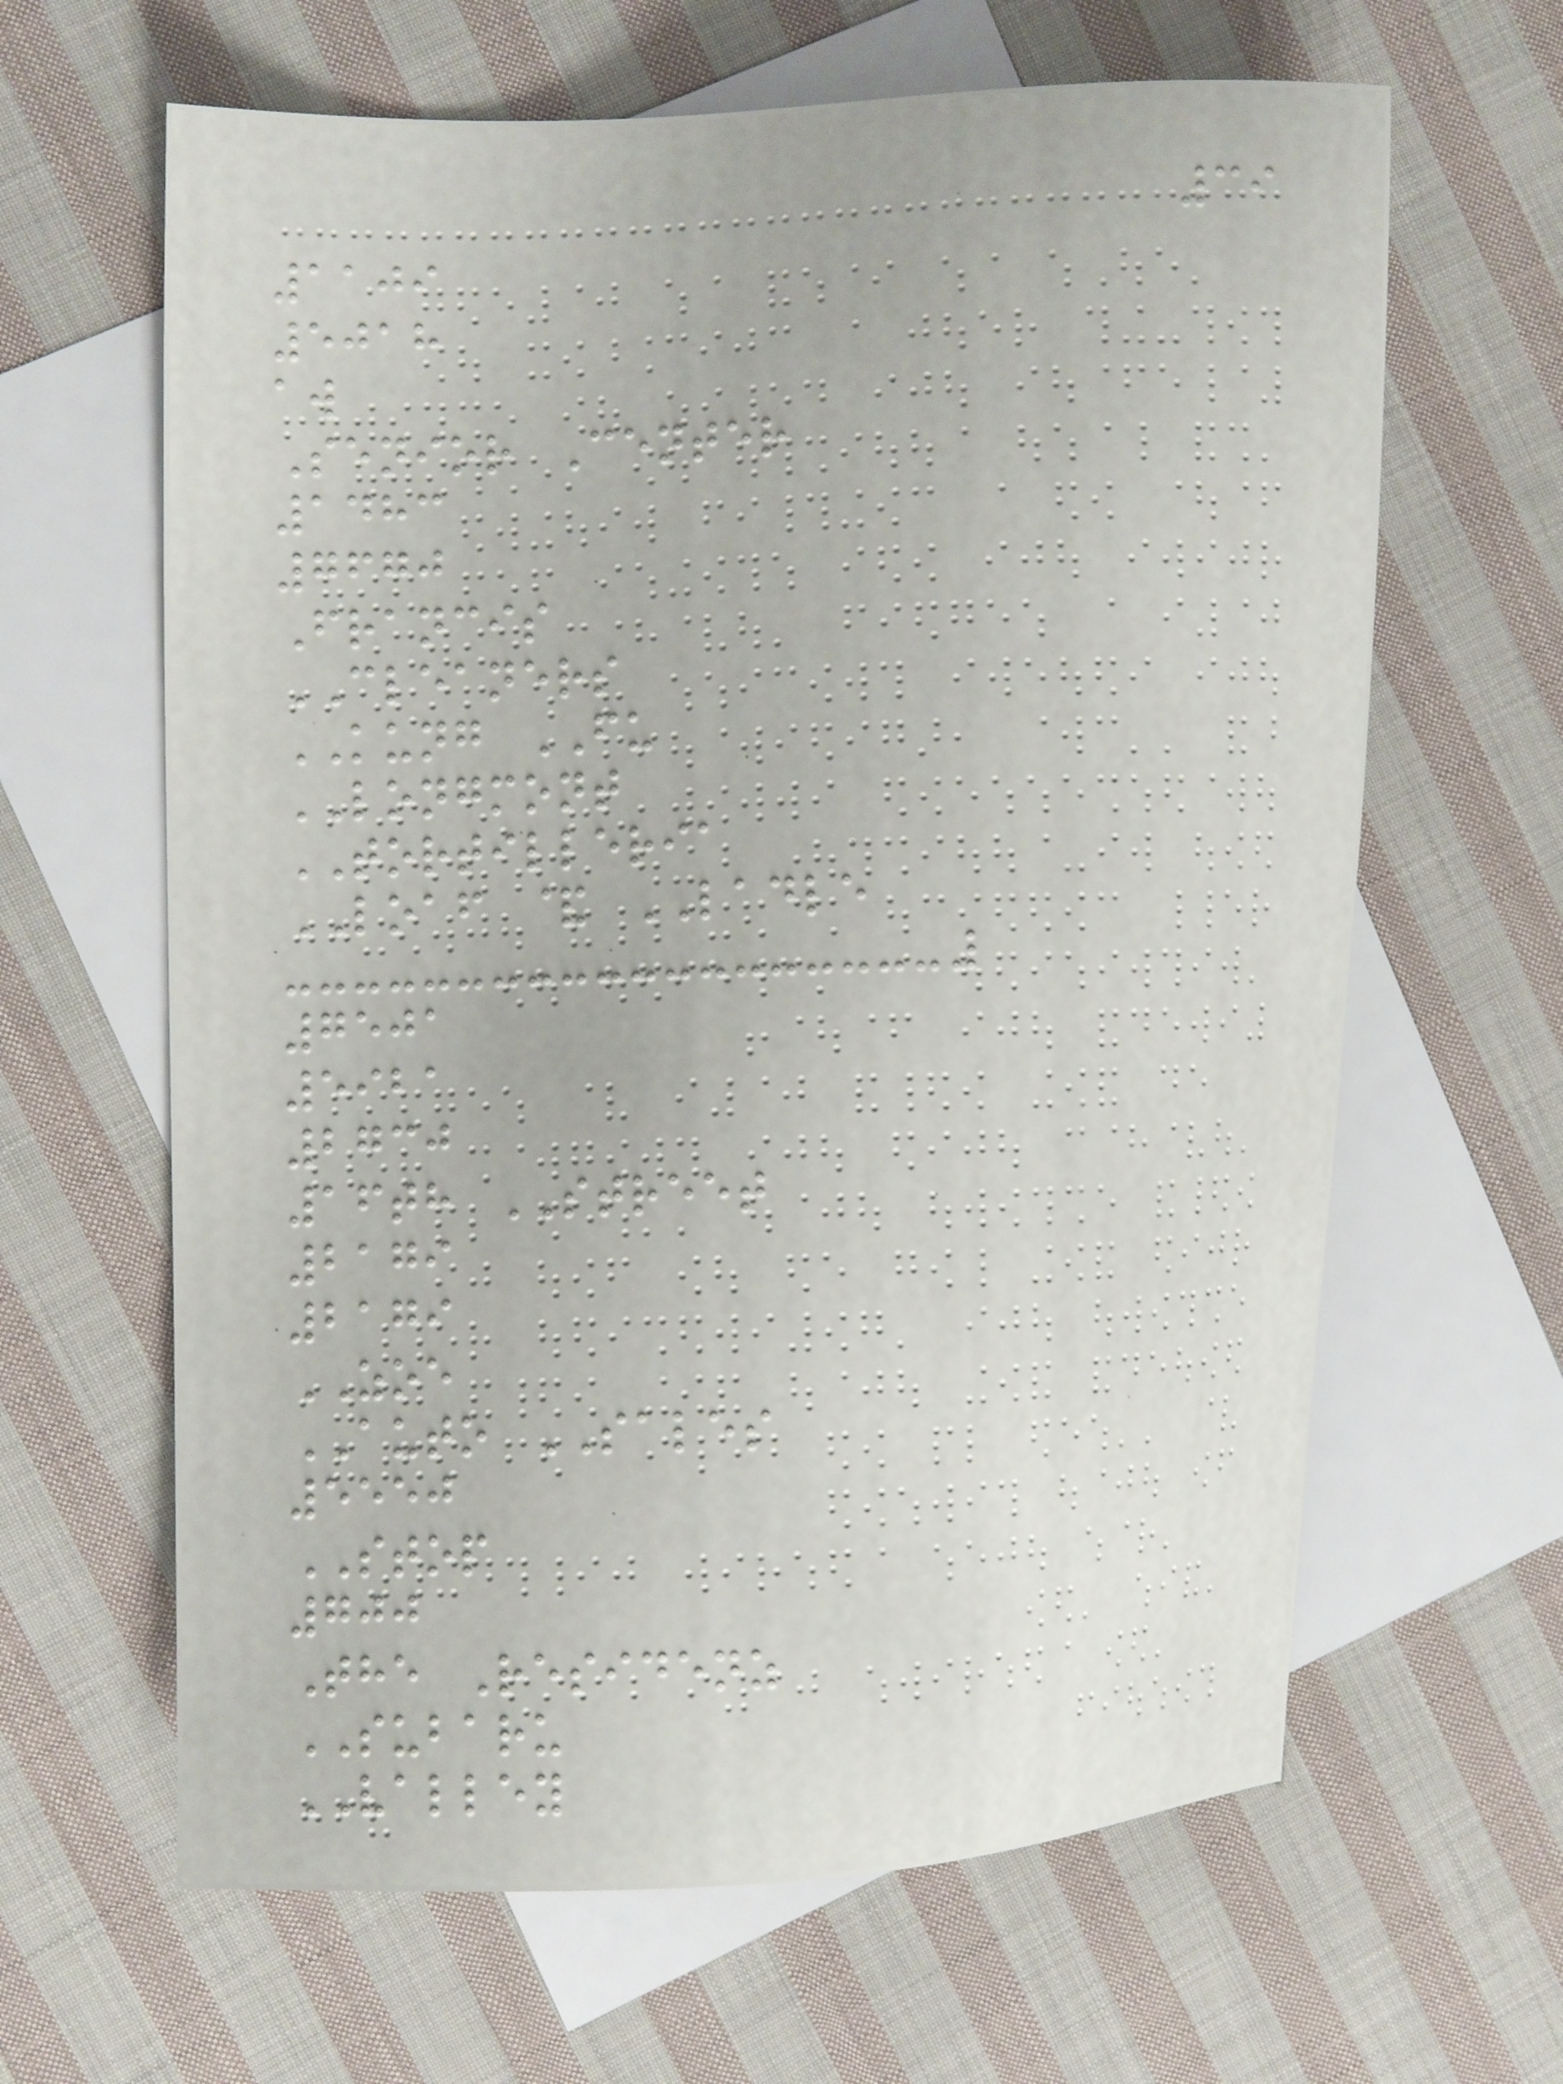39
1109
5018
aw
Senior Center
1483
7670
Francis
CLEANERS
KUNG FU
LONGMONT
TORTILLERIA
LOAF & LADLE
7501
5921
2730
16th STREET
2179
2179
ZOE
AUTO SALES
5550
STOP
700
The Residenz
SUBARU
VALLEY
